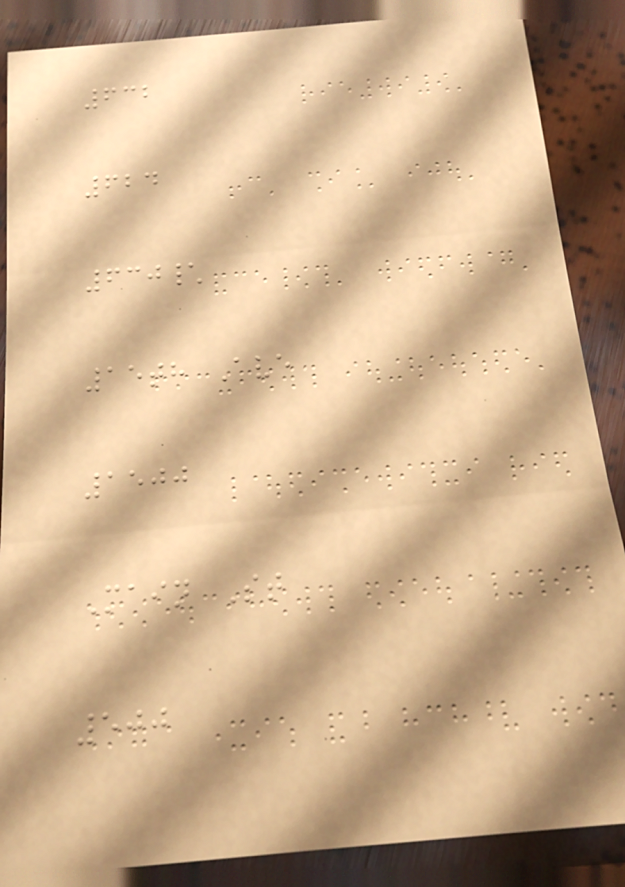632
624
630\
15th Ave
1500
Main St
500
